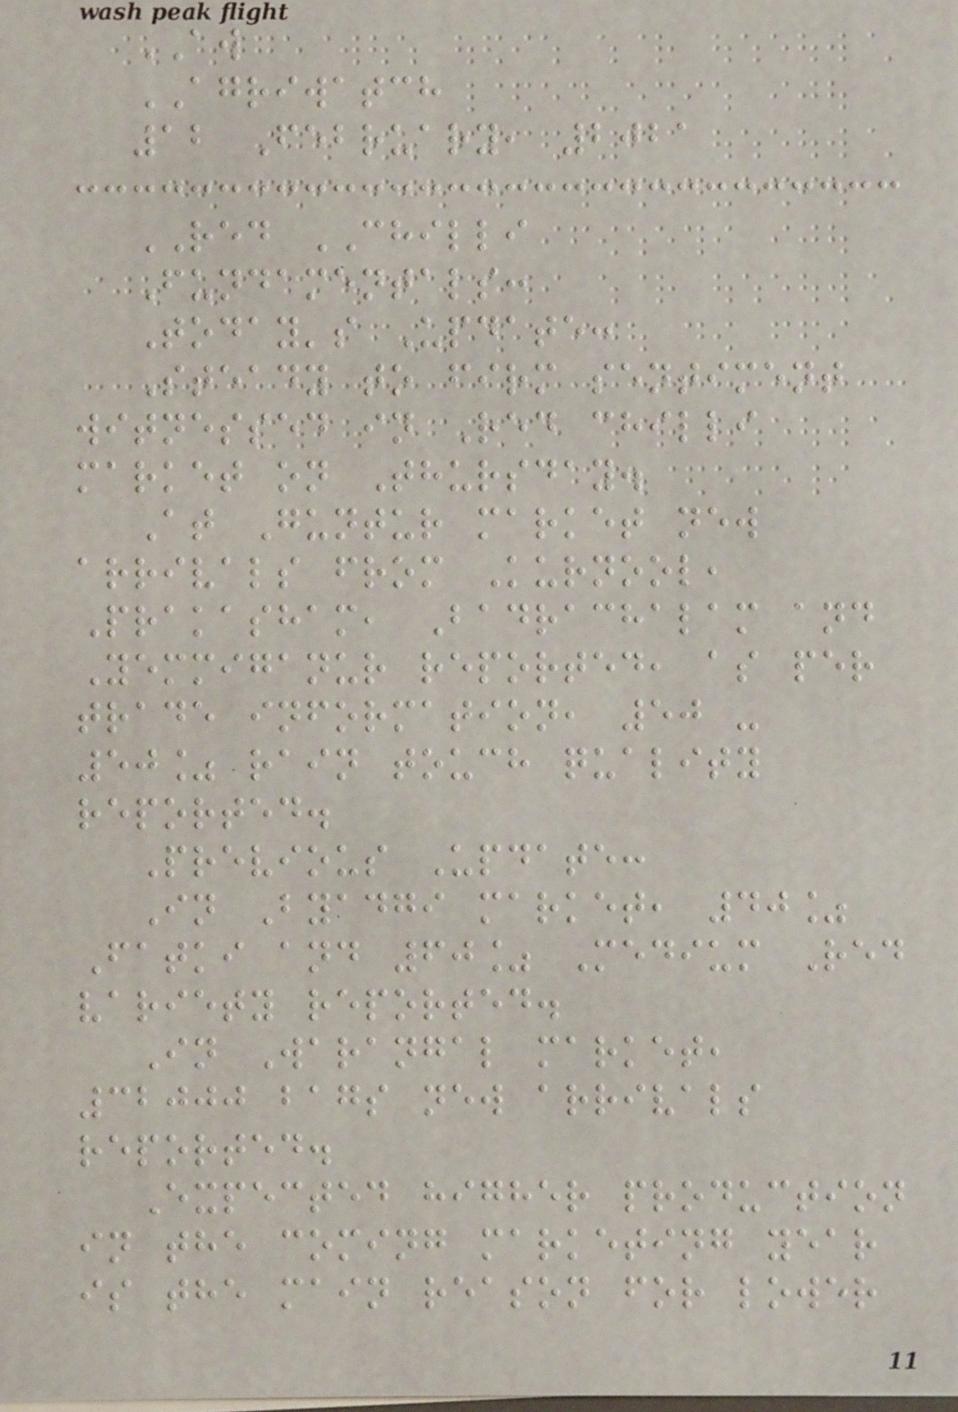AW
AGRIWATCH
12 February, 2021
RED CHILLI
Fundamentals:
Today's Update:
Steady to firm sentiment
witnessed in Red chilli
market on Thursday.
At Guntur market new
arrivals from Kurnool,
Prakasham, Badrachalam and
Yemmiganur reported, as per
trade information, 50 -
50% rain touch quality
reported.
Previous Update:
In Byadgi market, 40%
Fatki and 60% Medium Red
variety reported.
In Warangal market,
32000 bags new arrivals
reported.
Expected higher production
in the coming marketing year
is the main reason for lower
